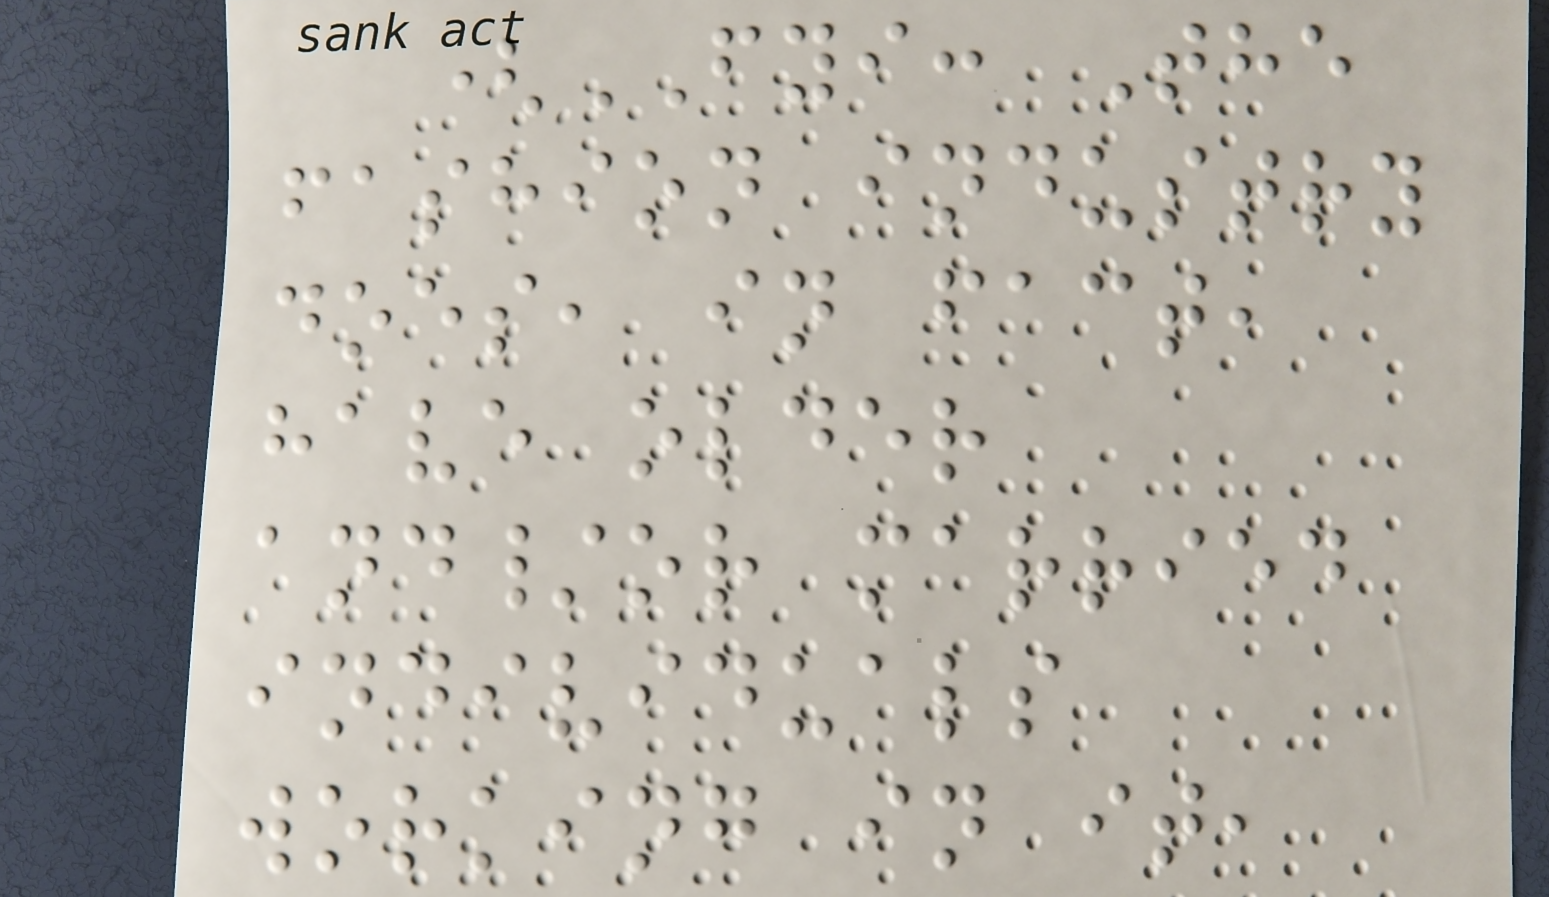(FYI: The
fashion industry
does, in fact,
have older
and/or married
individuals
working in it,
